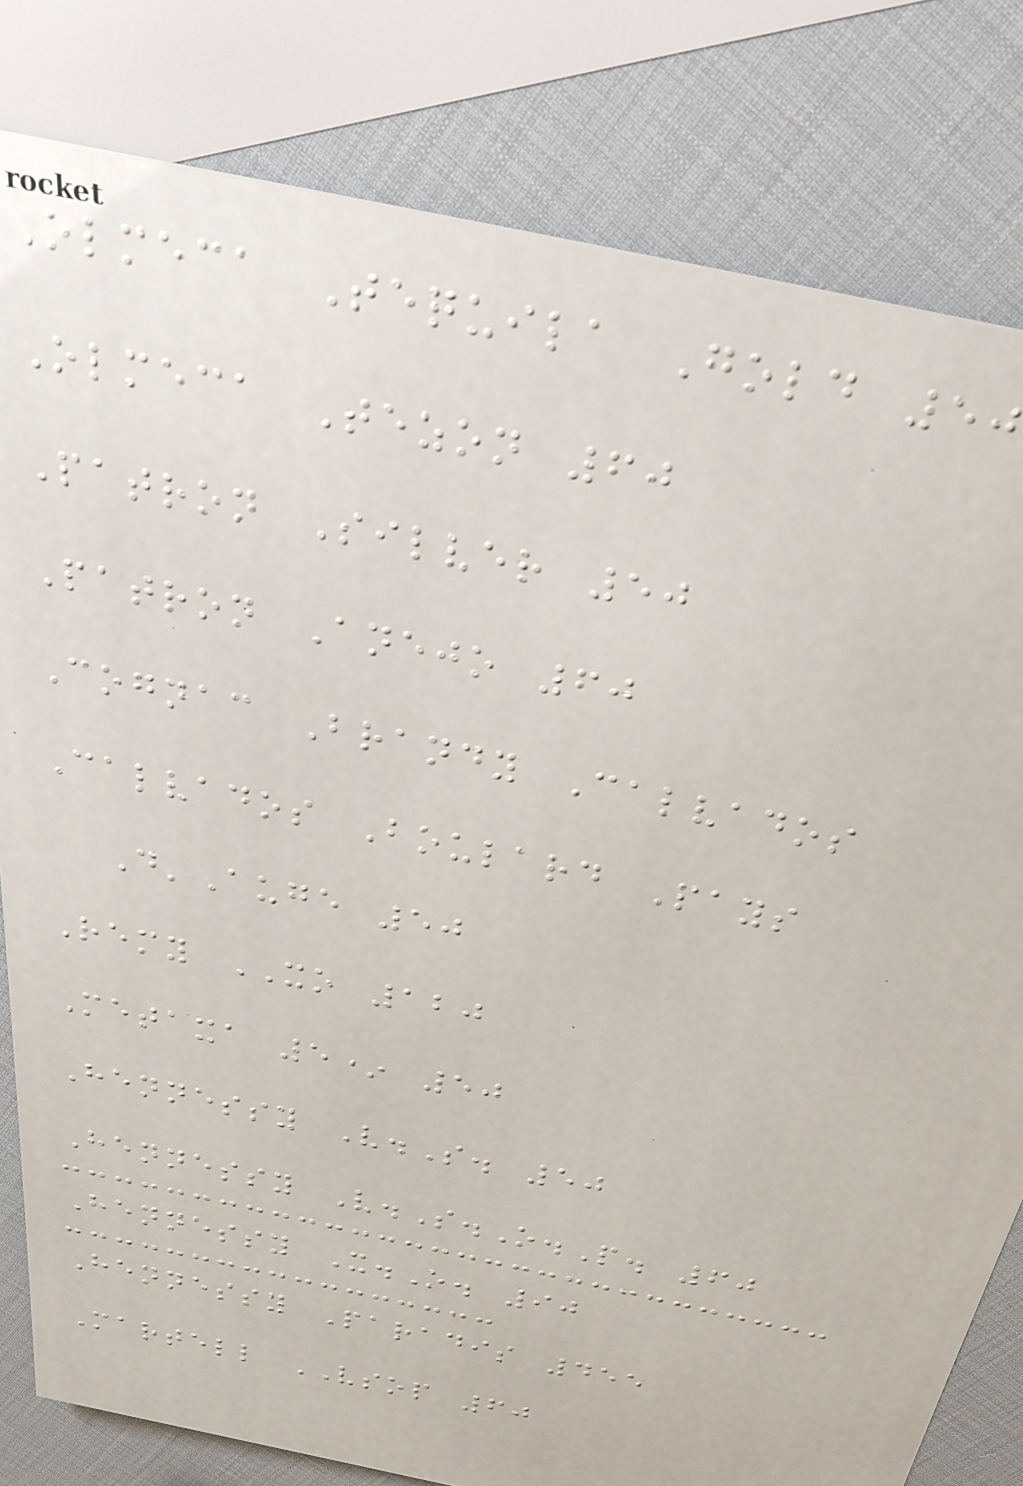Olmeca Tequila Gold 50
Olmeca Tezon 60
Patron Silver 50
Patron Anejo 60
Cognac Brandy Calvados
Calvados Boulard Pays
D'Auge 50
Remy XO 120
Metaxa 5* 50
Hennessy V.S. 50
Hennessy V.S.O.P. 60
Hennessy X.O. 90
Hennessy Paradis 455
Martell VSOP 60
